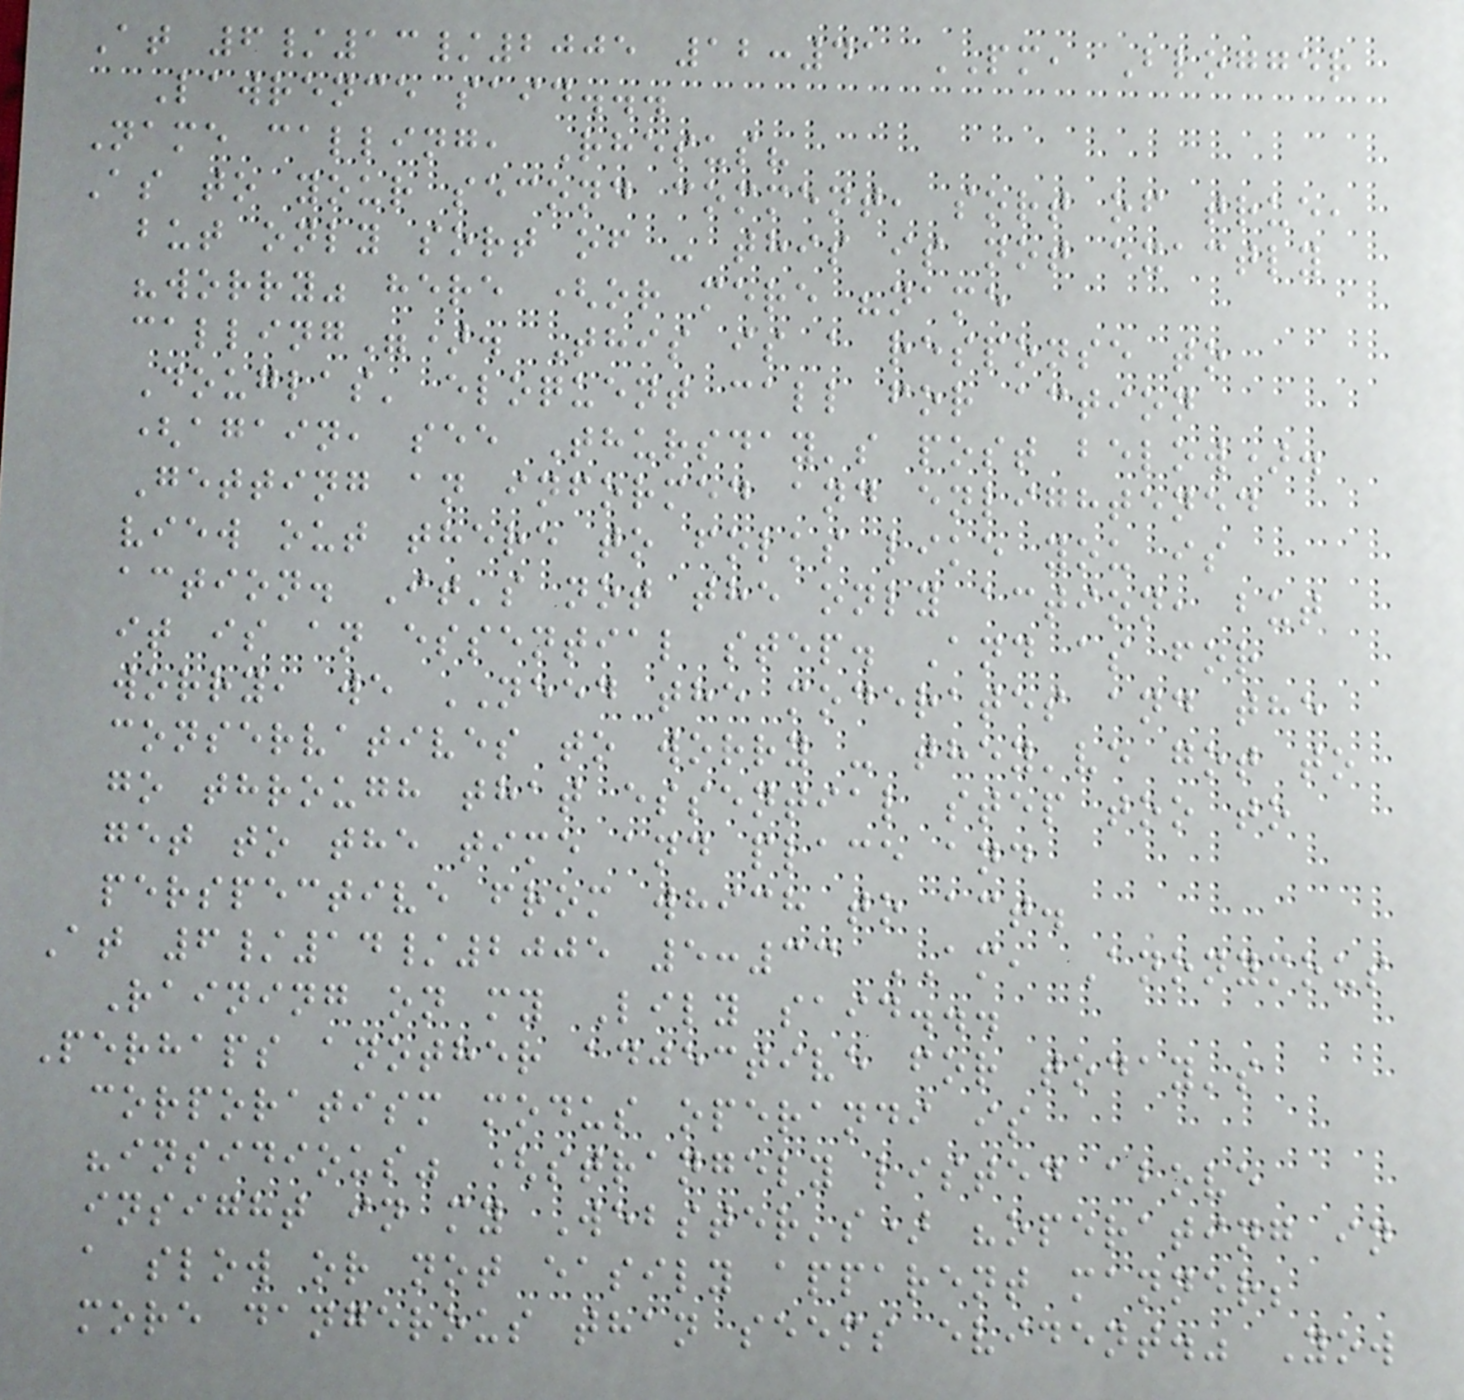At 6/13/2005 12:41 PM, Blogger
Lawrence said...
Name calling, Rhesus?
As to your second comment, sort of true,
but only sort of - this is not exactly
"worry" here (or mere "name
calling"). This is a response to
Douglas' eloquent call for action
(again, see Thursday's post below).
Getting an informed and enlightened
view out there to folks like you is
action. It's not the only action, but
it is an essential step. And as for
worry, we NEED the moderates and the
conservatives to worry - they've got to
go through that essential step too to
get to the time and place and
perspective from which to act.
At 6/14/2005 5:33 AM, Anonymous
Raining on my Lily said...
Perhaps another adjective for today's
corporatism modus operandi is
"insidious" (strangely listed above
insight in my Webster's) "operating in
a slow or not easily apparent manner;
more dangerous than seems evident." Yow
